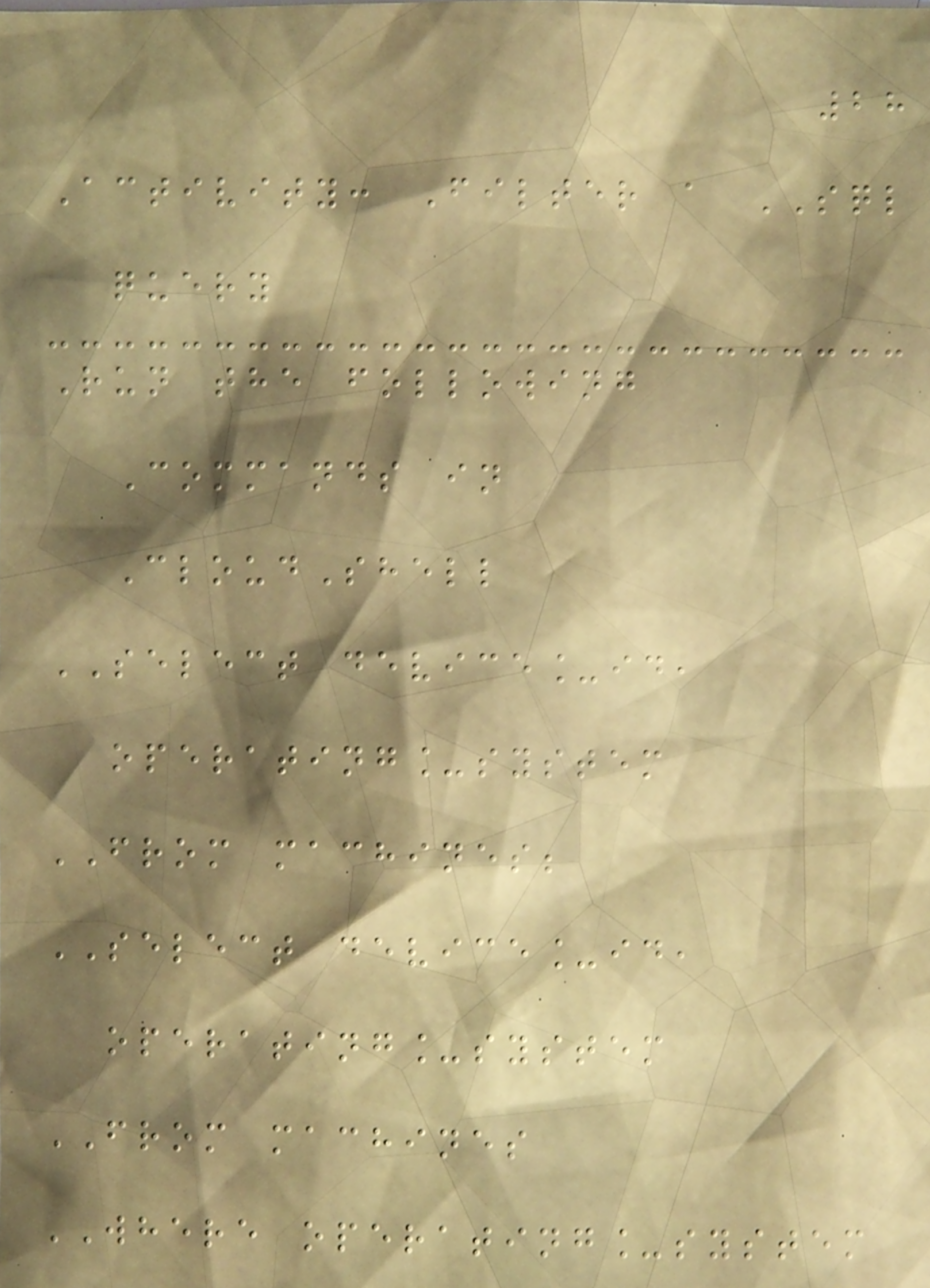28
Activity: Filter a SQL
query
Run the following
Commands in
CloudShell
SELECT device_id,
operating_system
FROM machines;
SELECT device_id,
operating_system
FROM machines
WHERE operating_system
